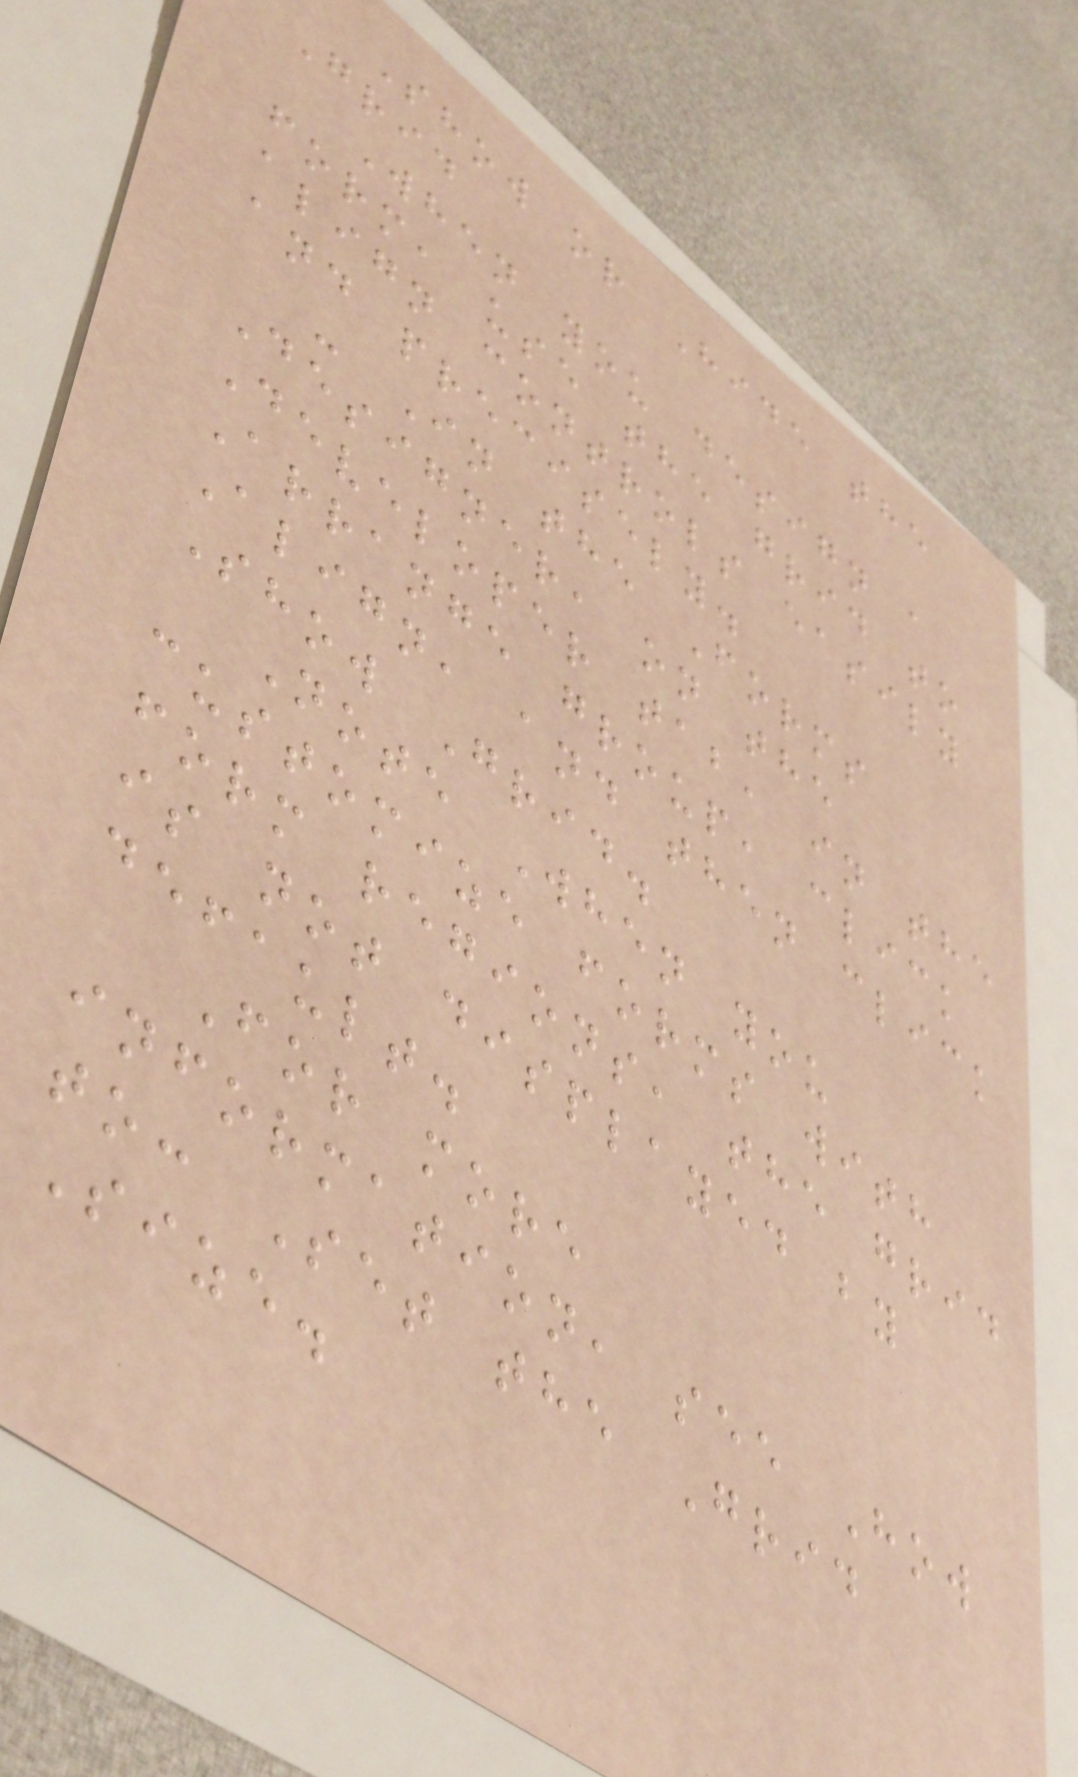Show or Hide the
Grid
When you design a
form, use the grid to
align controls easily
and precisely.
- In the Forms
Designer, on the
Developer tab, in the
Arrange group, click
Align, and then click
Show Grid.
Note When you
customize forms with
form regions, the grid
is not displayed by
default.
For more
information, see How
to: Set the Grid
Size.
